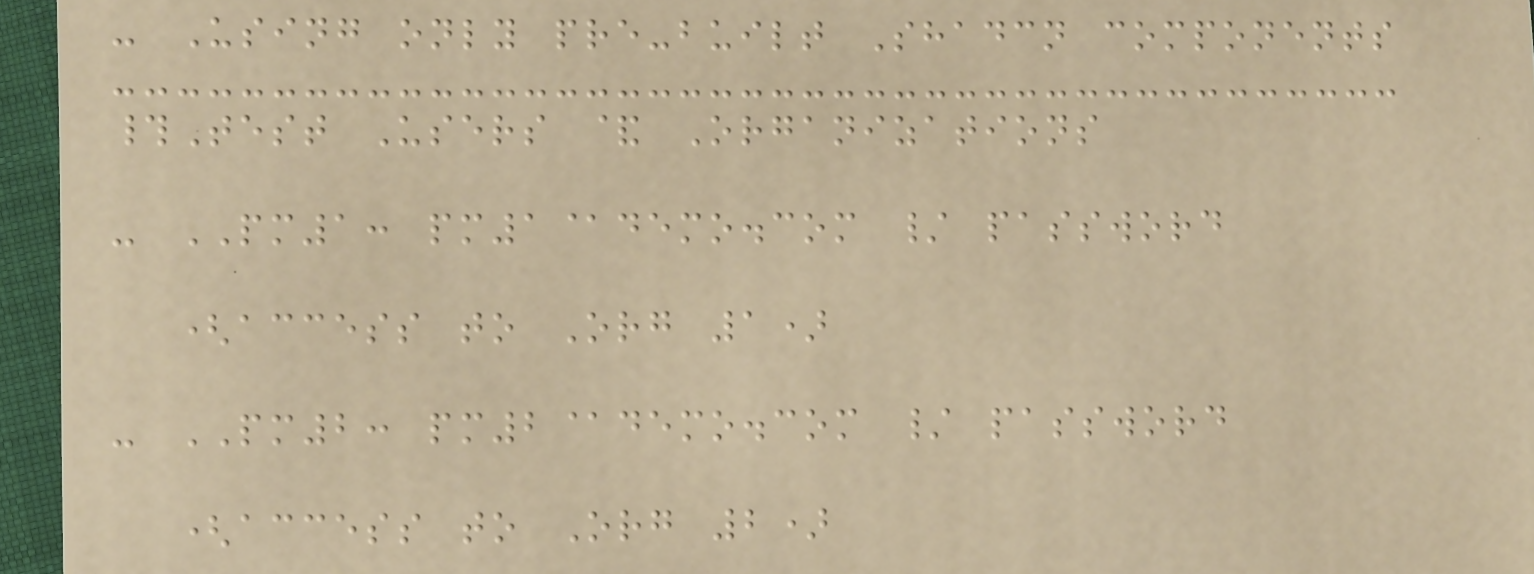- Using only pre-built Shadcn components
#Test Users & Organizations
- PM1: pm1@demo.com / password
(access to Org 1)
- PM2: pm2@demo.com / password
(access to Org 2)
